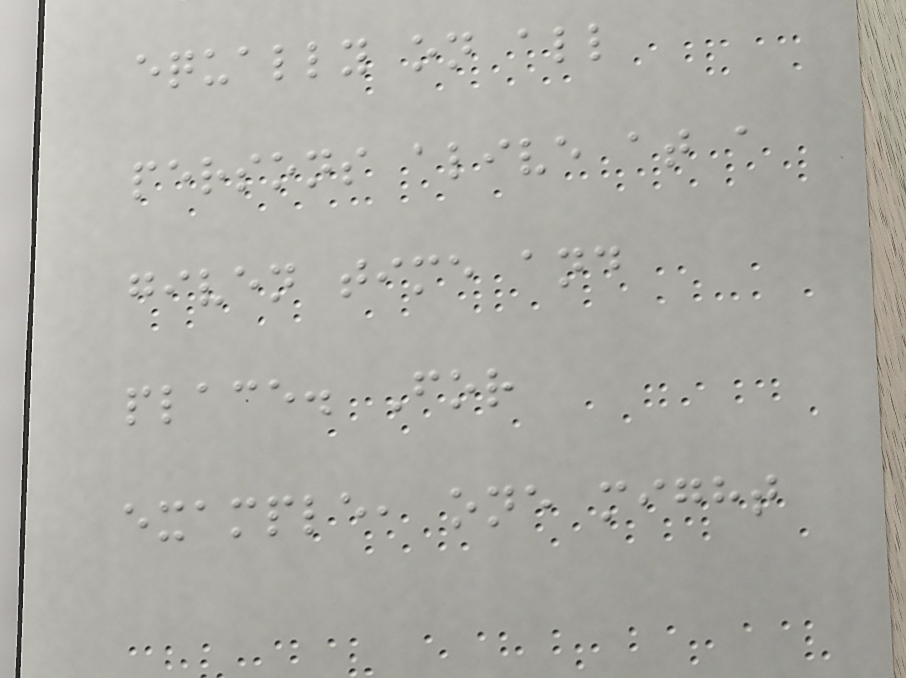equally on all
persons alive at a
given time and
place. For
example, one might
